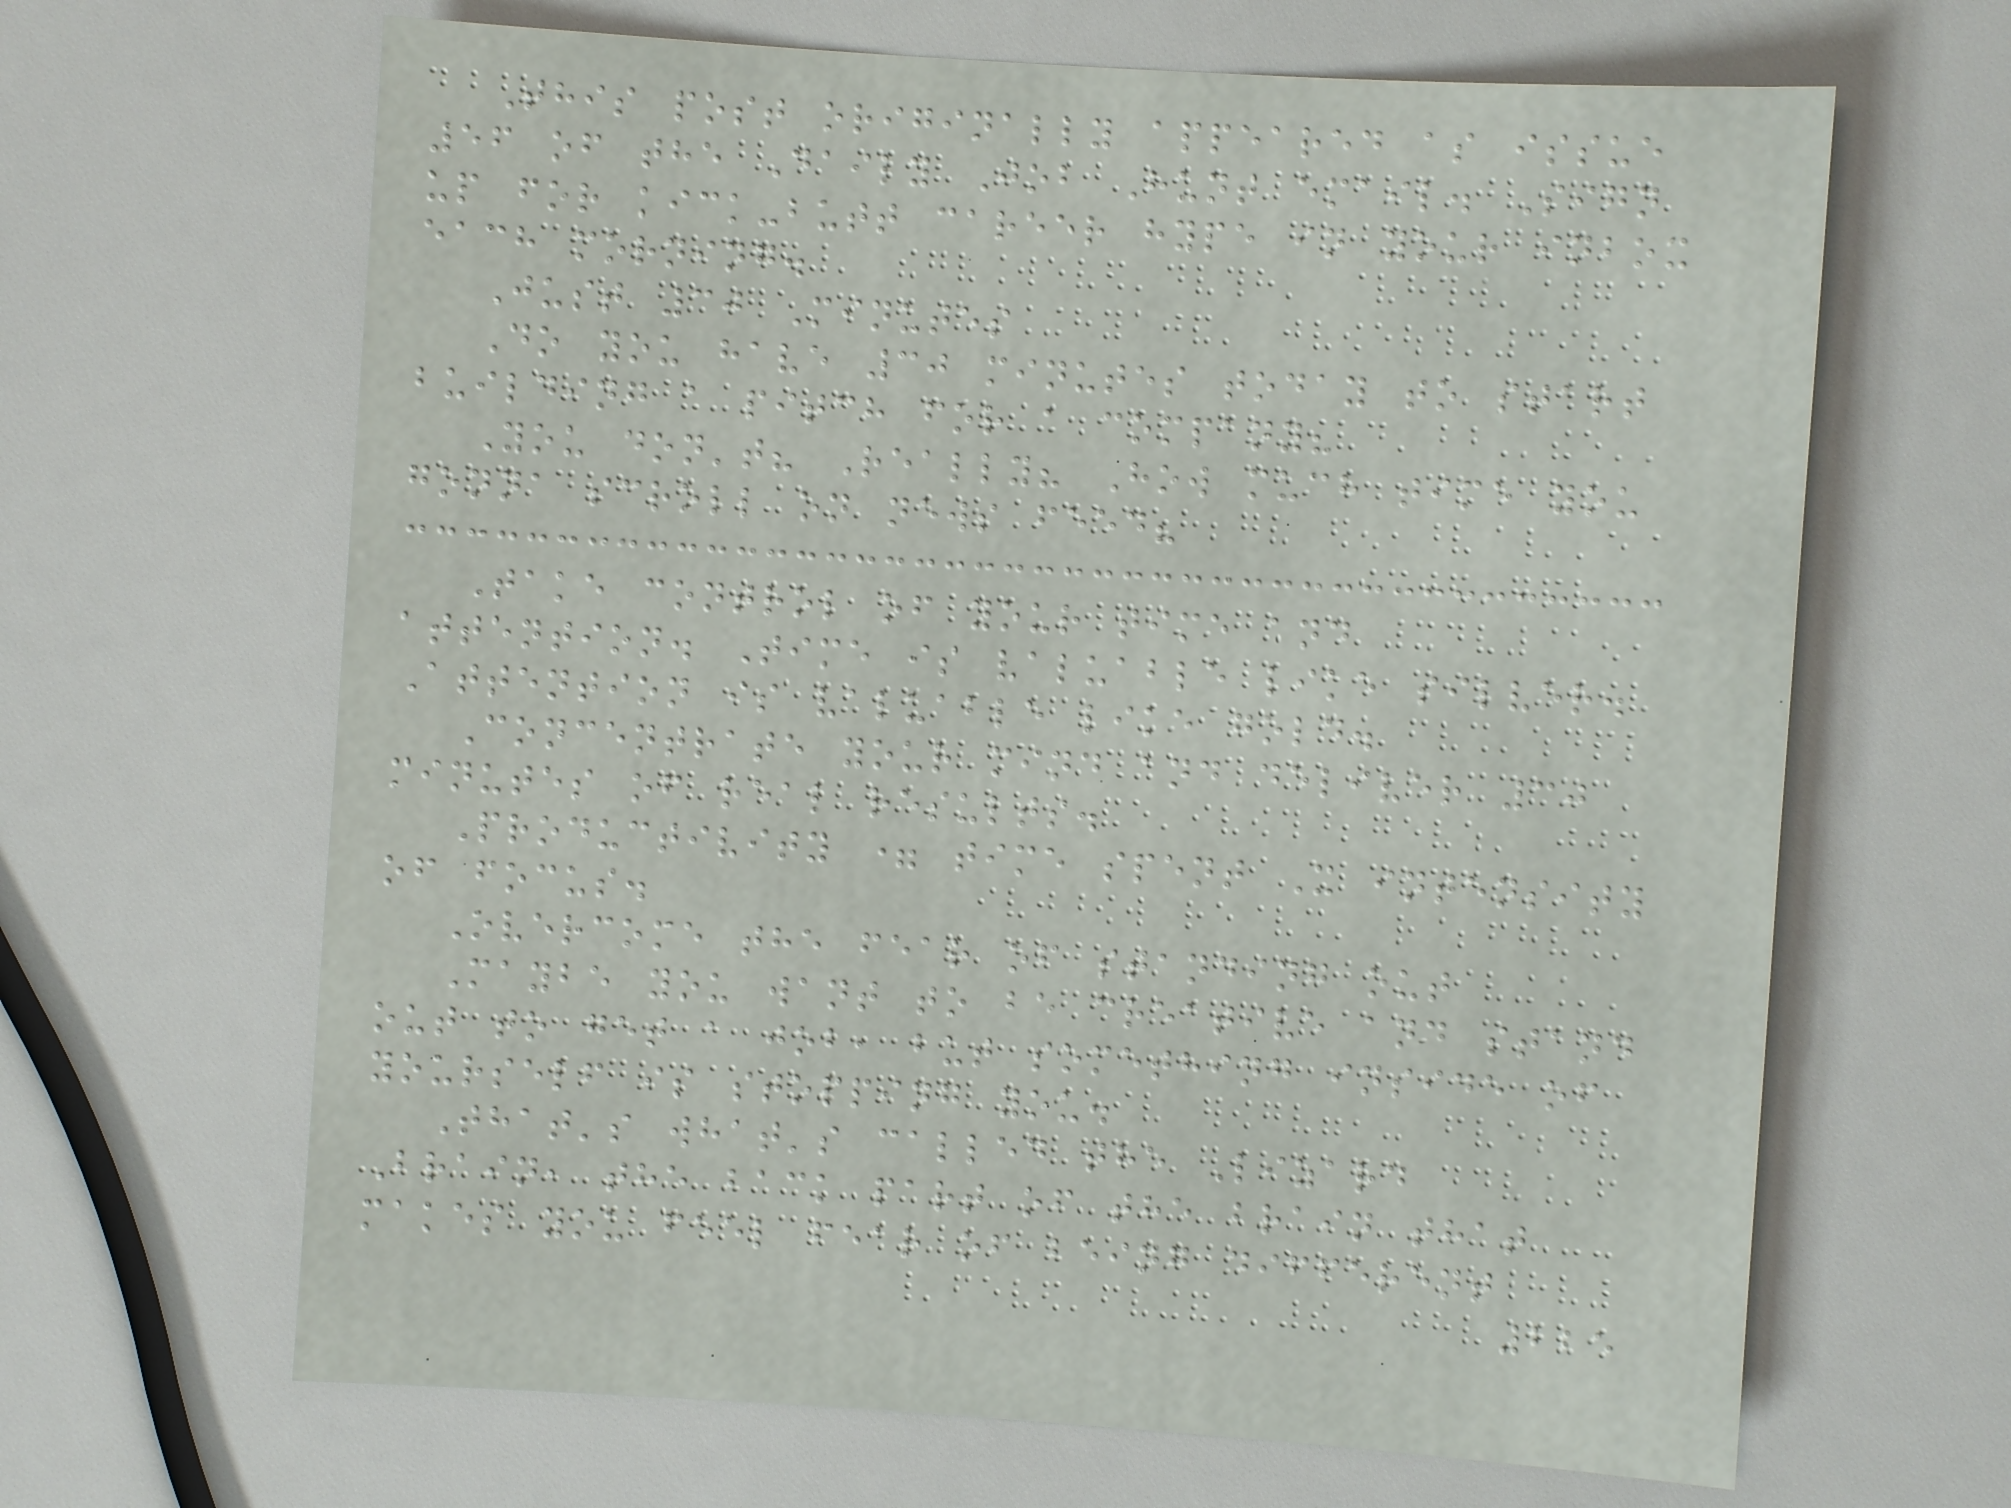This post originally appeared as issue
56 of the Daily Job Hunt email. Sign
up for kick-butt career hype in your inbox
each morning.
Just 30 Minutes
Do you have 30 minutes today to start
building a pitch for a company?
You don't? Really? How much time you
gonna scroll on news feed?
Take control of your time and
attention. Time is valuable like silver.
Attention is valuable like gold.
Concentrate your mind and deliver 30
minutes of real results.
Productivity = time spent X intensity
of focus.
Overcome the fear of standing out
Maybe you want to be creative and stand
out to get a job, but something inside of
yourself is stopping you.
That's what's called the Lizard
Brain, the back part of the brain that
makes you feel fear of being different
225
